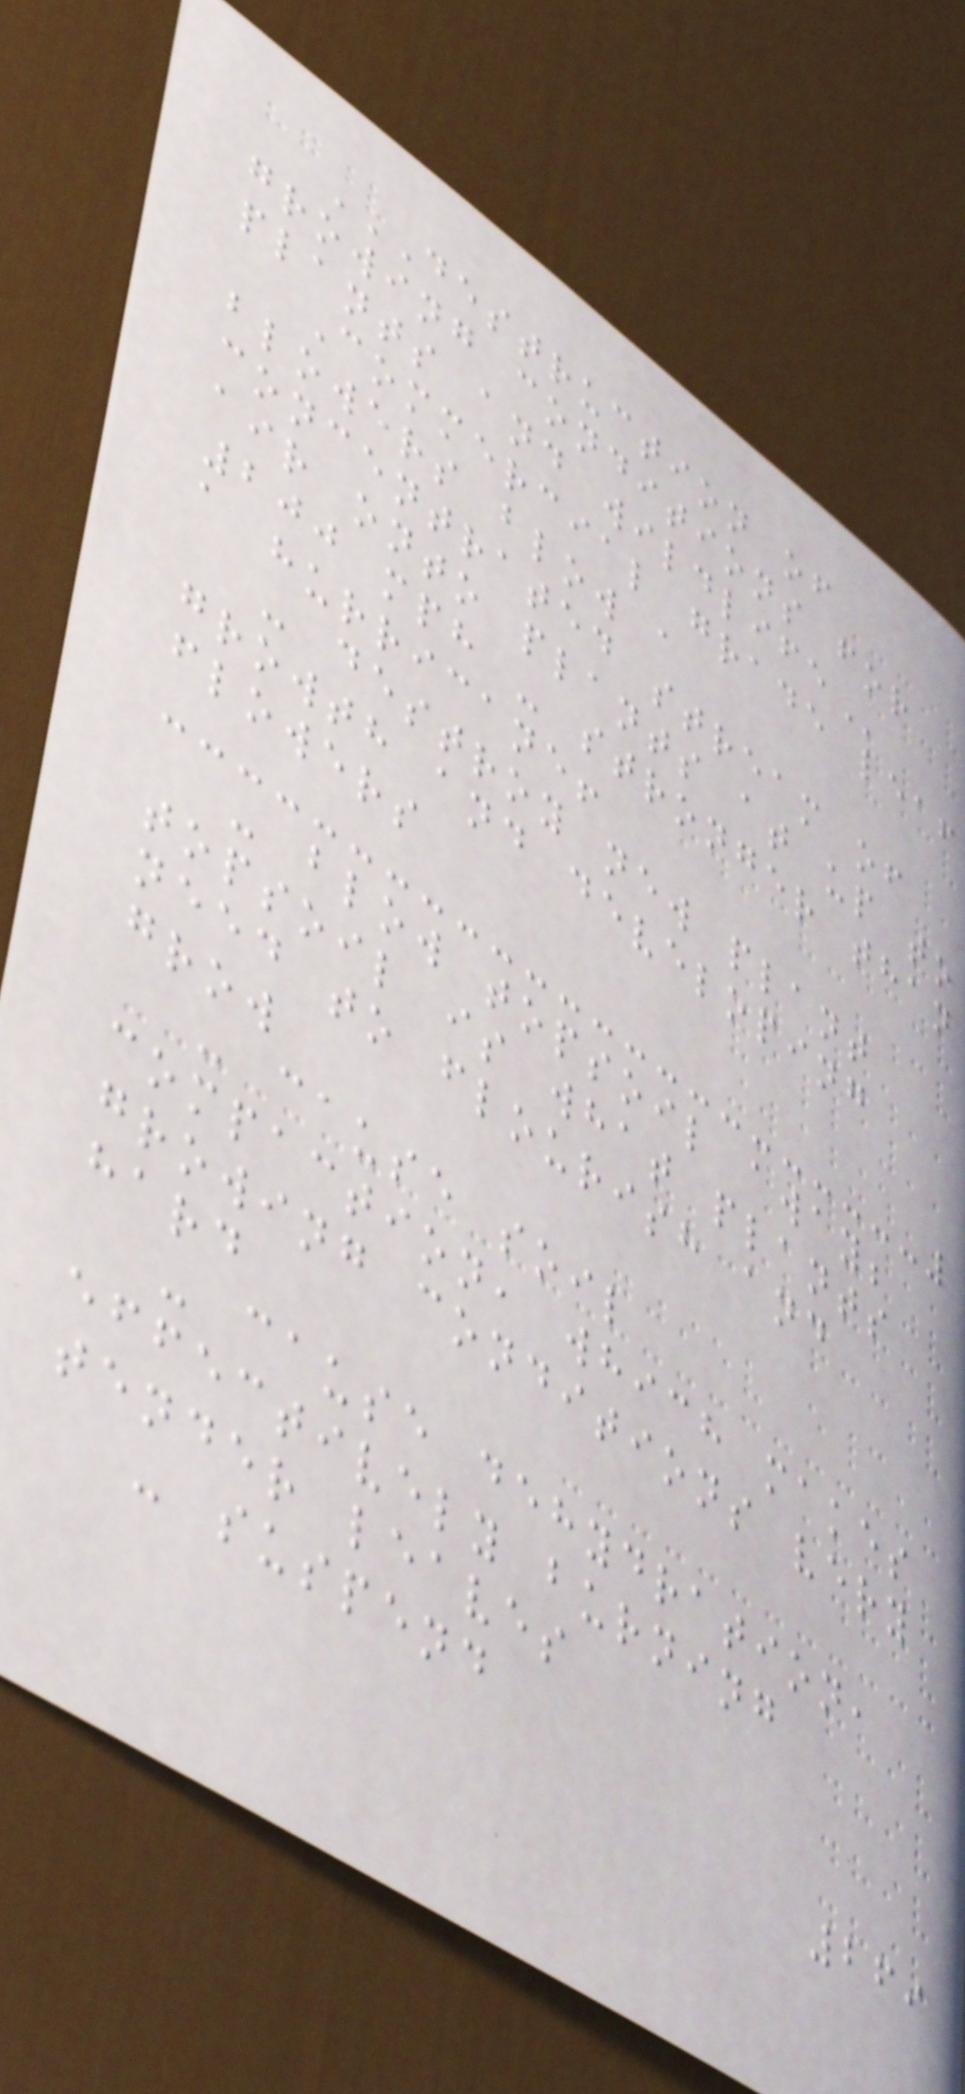DESTRUCTION OF
GROWING CONDITIONS FOR
PLANTS AND WILDLIFE
Commercial grade leaf
blowers blow a
concentrated stream of
air onto plants at up to
200 mph - stronger than
a hurricane!
- destroy new plant
growth and developing
flowers
- blow topsoil away;
topsoil is what plants
need to flourish and
grow
- cause soil
compaction, which makes
growing conditions very
hard
- cause dehydration,
effectively burning
tender leaves
- suspend
269
